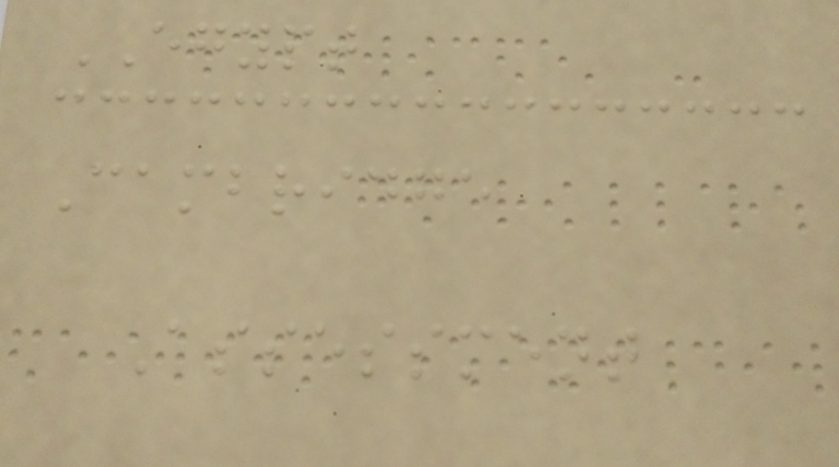EGYPT
Cambridge
Assessment
